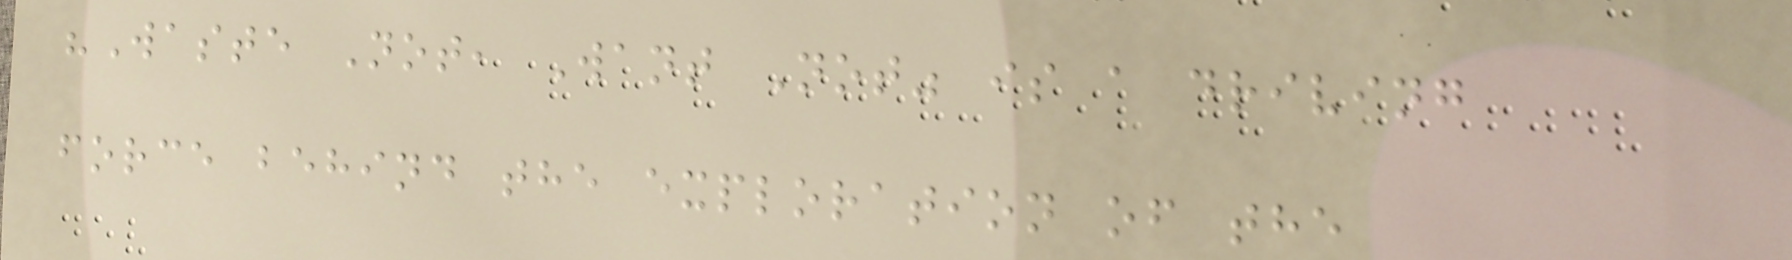"Waste Not, Want Not" is a driving
force behind the exploration of the
